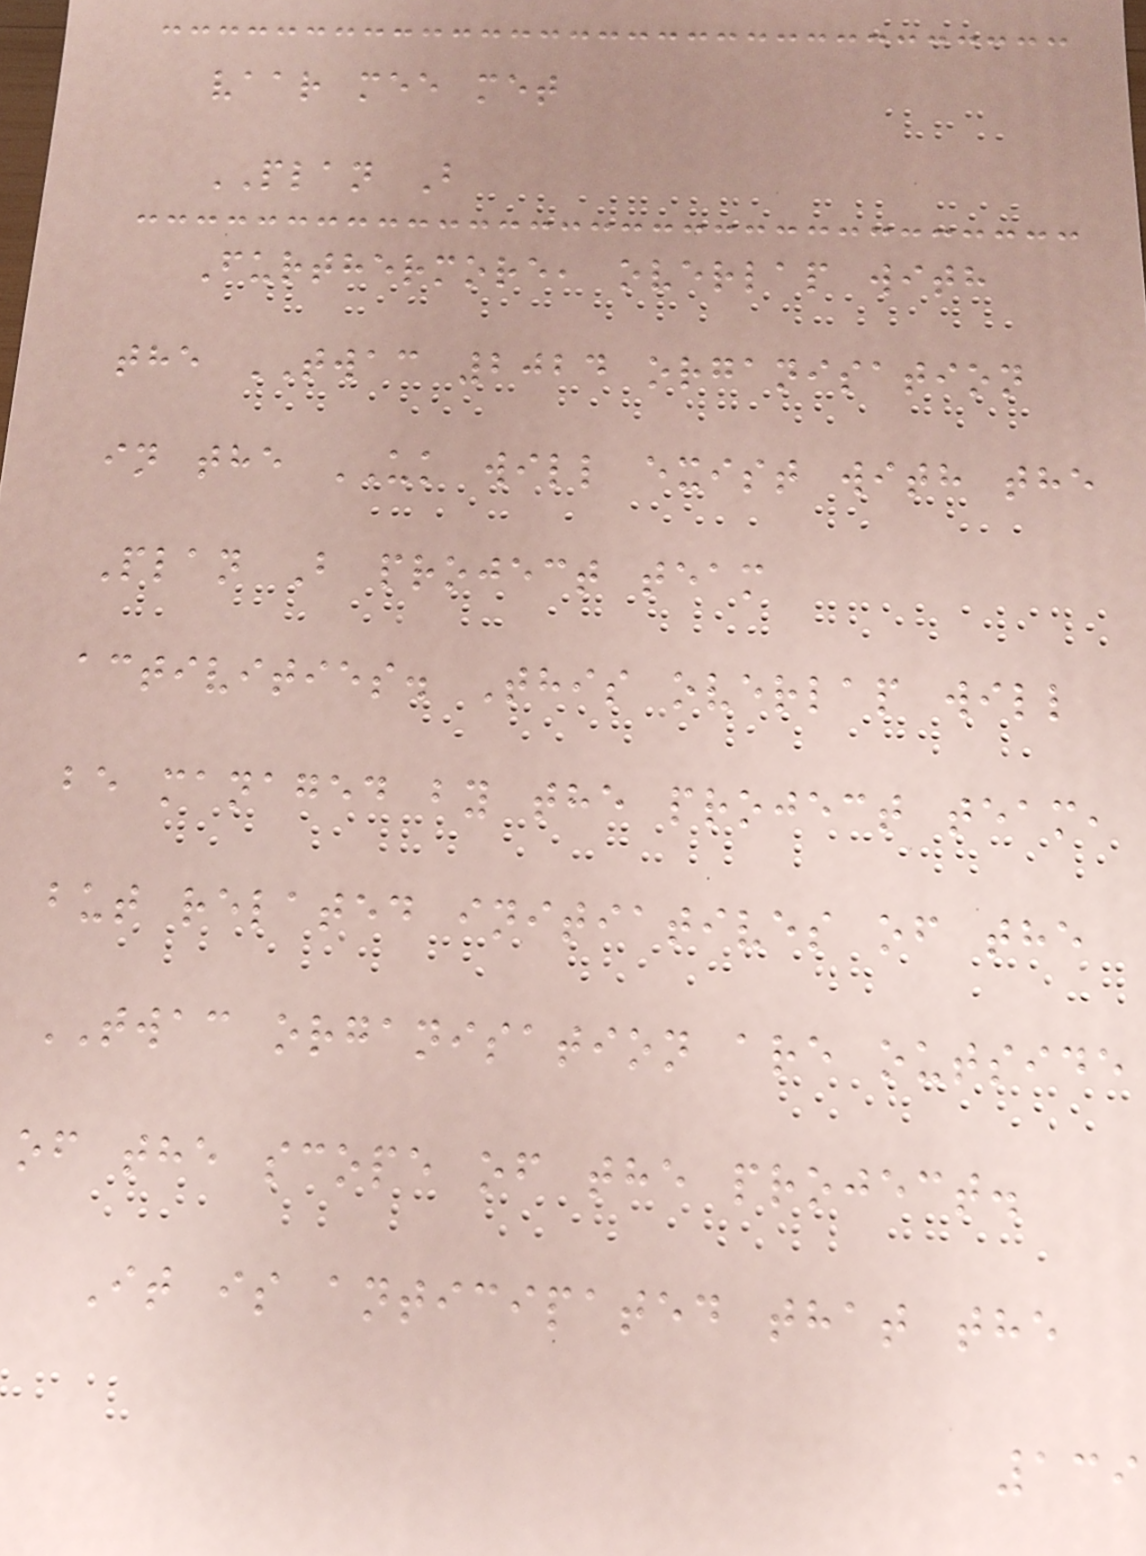vaar mee met
PLAN B
Furthermore, overlap with
the TWAC 2024 organisation
in the UK will exist with the
Plan B project team
activities. This overlap will
be managed by the project team,
but related initiatives of the
TWAC organisation are outside
of the scope of the project.
It is anticipated that the
139
